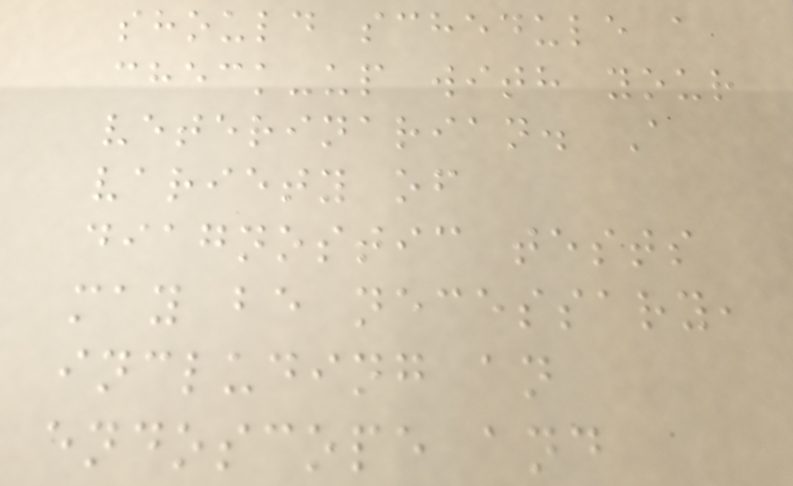should schedule a
check-up with your
veterinarian. A
variety of
diagnostic tests
may be necessary,
including an
endoscope and
